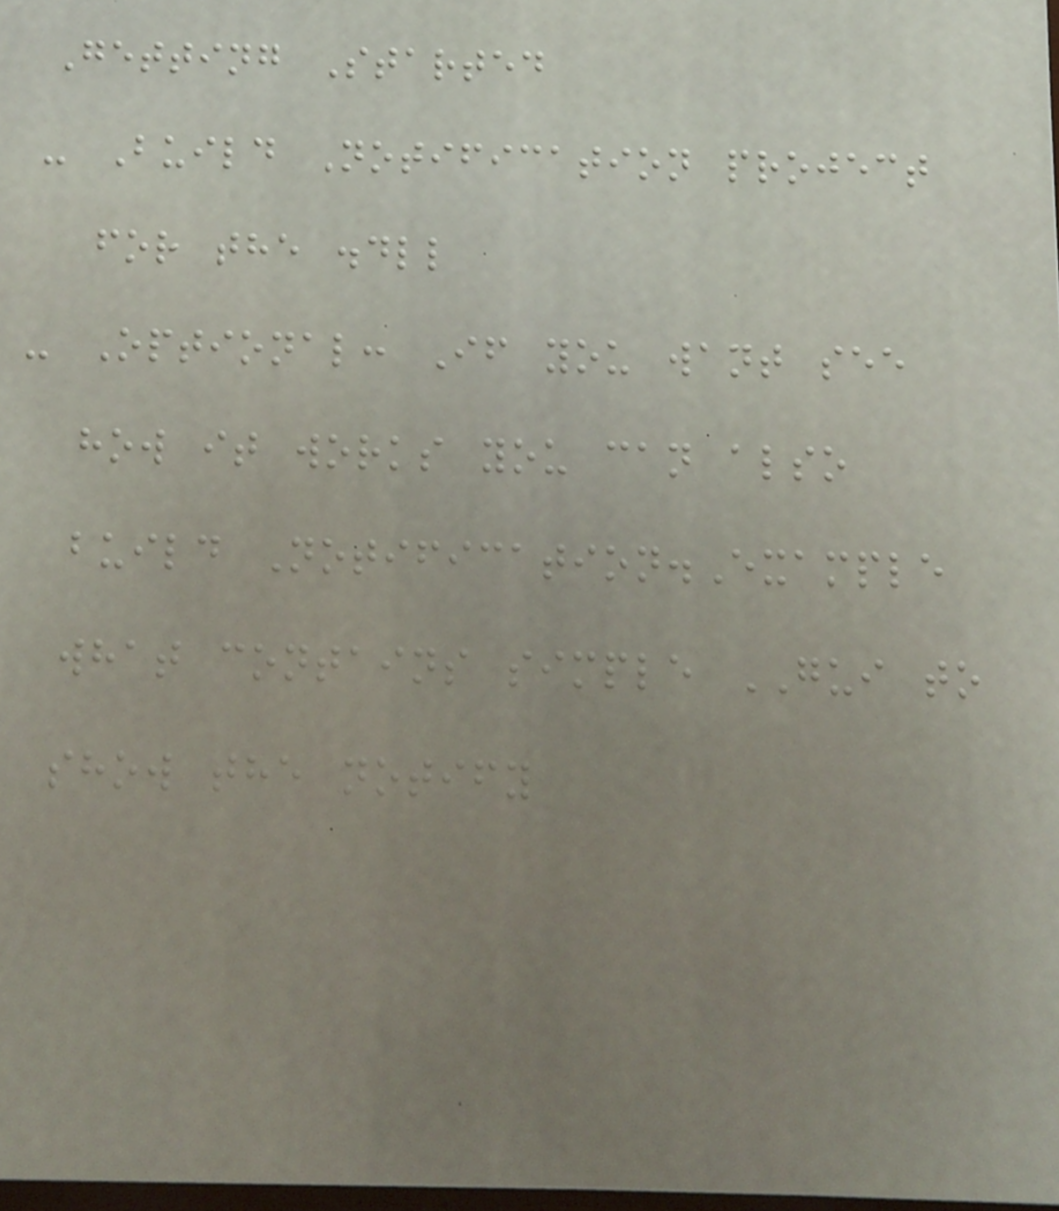Getting Started
- Build Notification project
for the .dll
- Optional: If you want see
how it works you can also
build Notification.Example
what contains simple GUI to
show the notify
